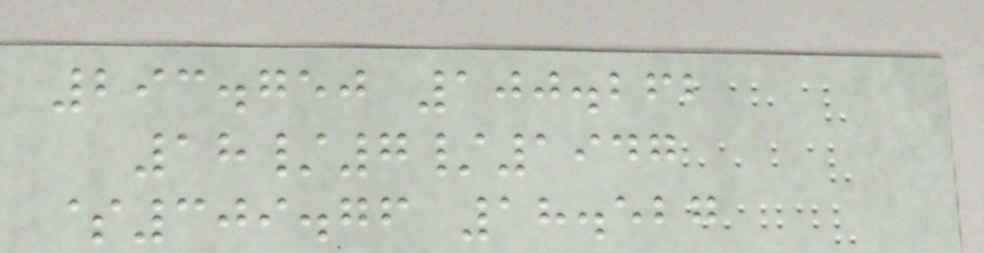293.750 100.262
18/7/1947
$309.76 18.527
